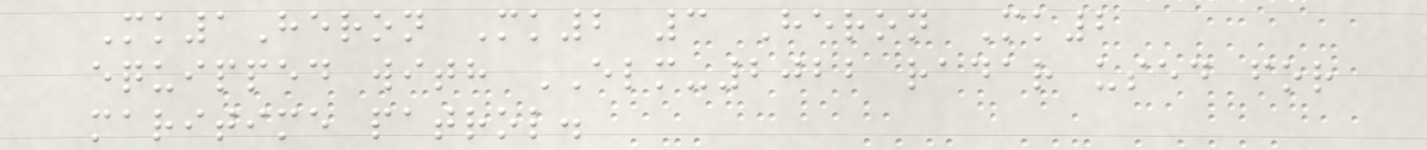Mk1Heron Mk2 3 Heron Mk2
equipped with ELM-2022 radar used for
maritime patrol.
